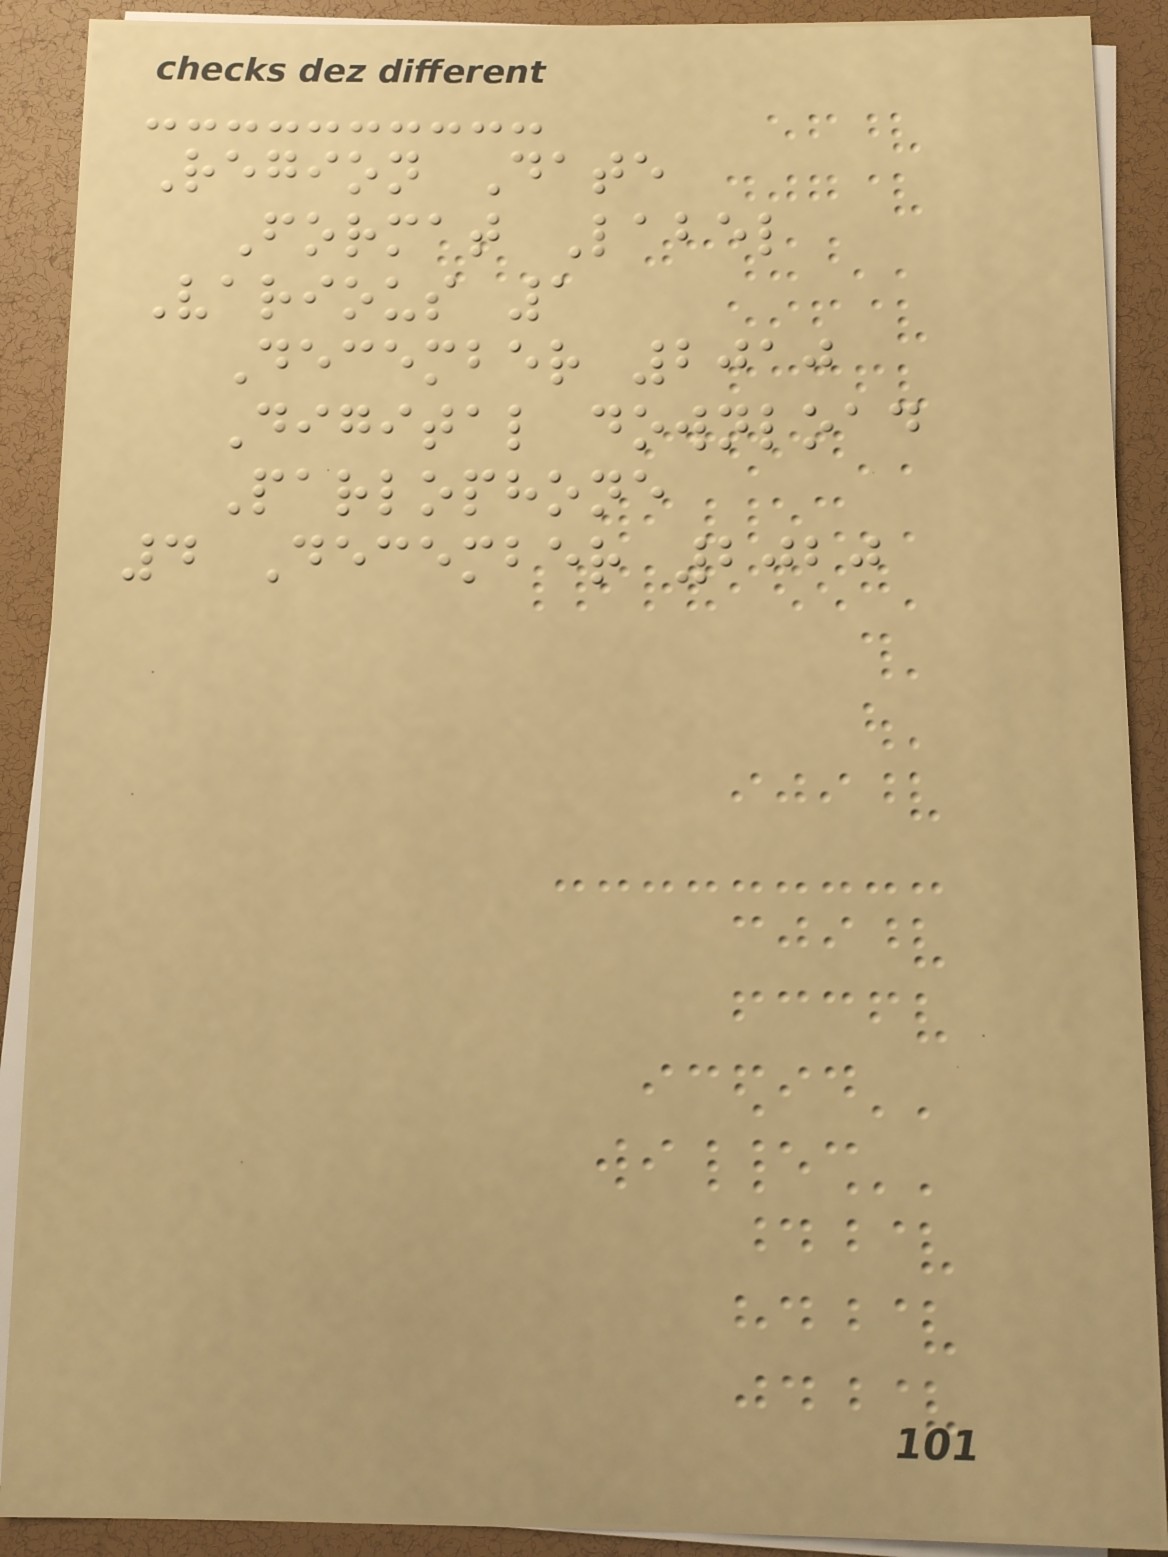Region Date
Format Label
Various 1
December 2010
Digital download
Parlophone
4 December 2020
